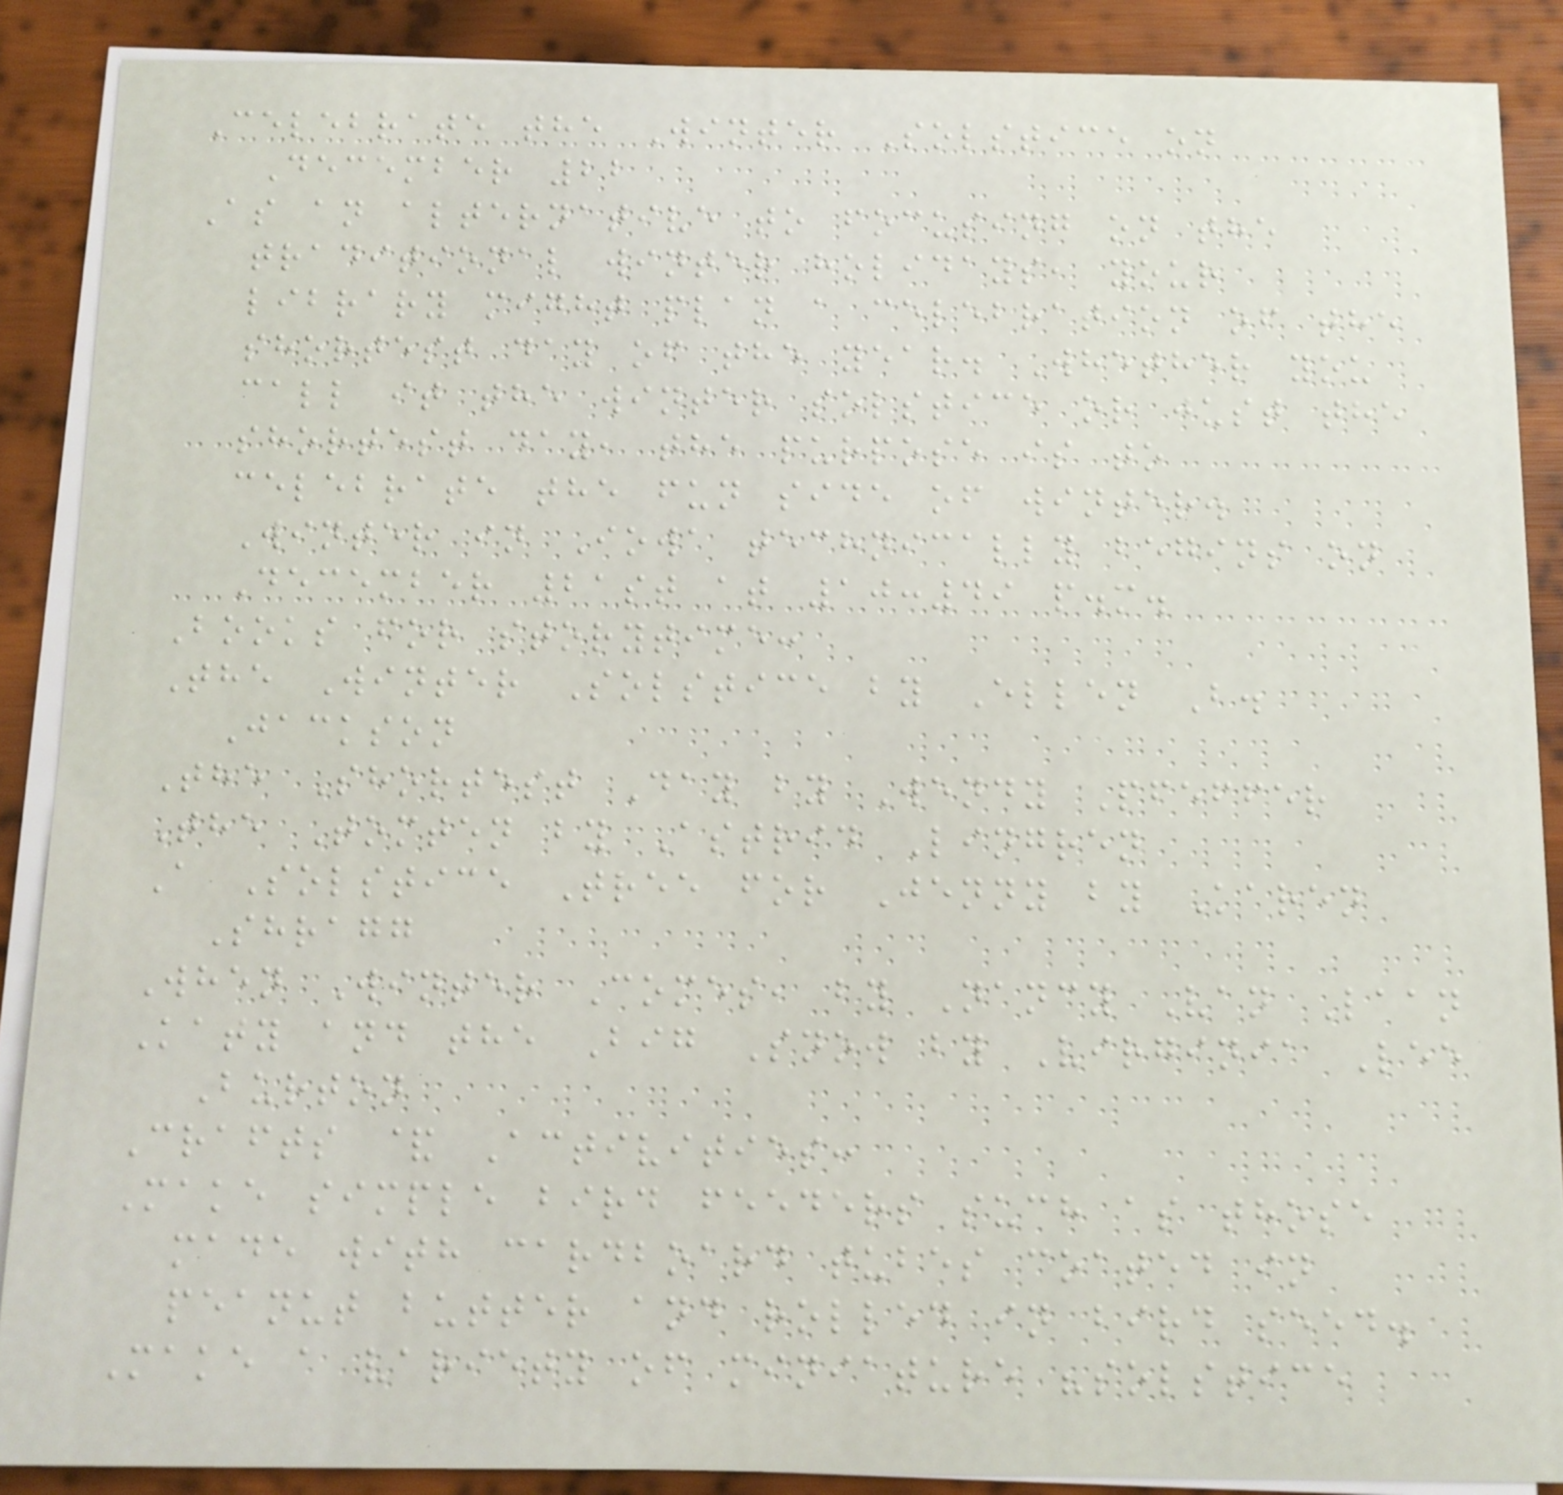Celebrate the Winter Solstice on
December 22
As an alternative to focusing on the
traditional winter holidays, your
library might plan a celebration of the
shortest day of the year. Whether you
call it the winter solstice or just the
shortest day, the purpose is to
celebrate the fun side of winter.
Winter in Iowa technically begins on
December 21st at 10:49 p.m.
Books for storytime:
The Winter Solstice by Ellen B.
Jackson
The Shortest Day by Wendy Pfeffer
The Tomten by Astrid Lingren
A Solstice Tree for Jenny by Karen
Shragg
When Winter Comes, by Nancy Van Laan
Katy and the Big Snow by Virginia Lee
Burton
Crafts & Activities:
Make simple bird feeders such as those
made with cardboard tubes coated in
peanut butter and rolled in bird seed.
Make a variety of miniature "solstice
